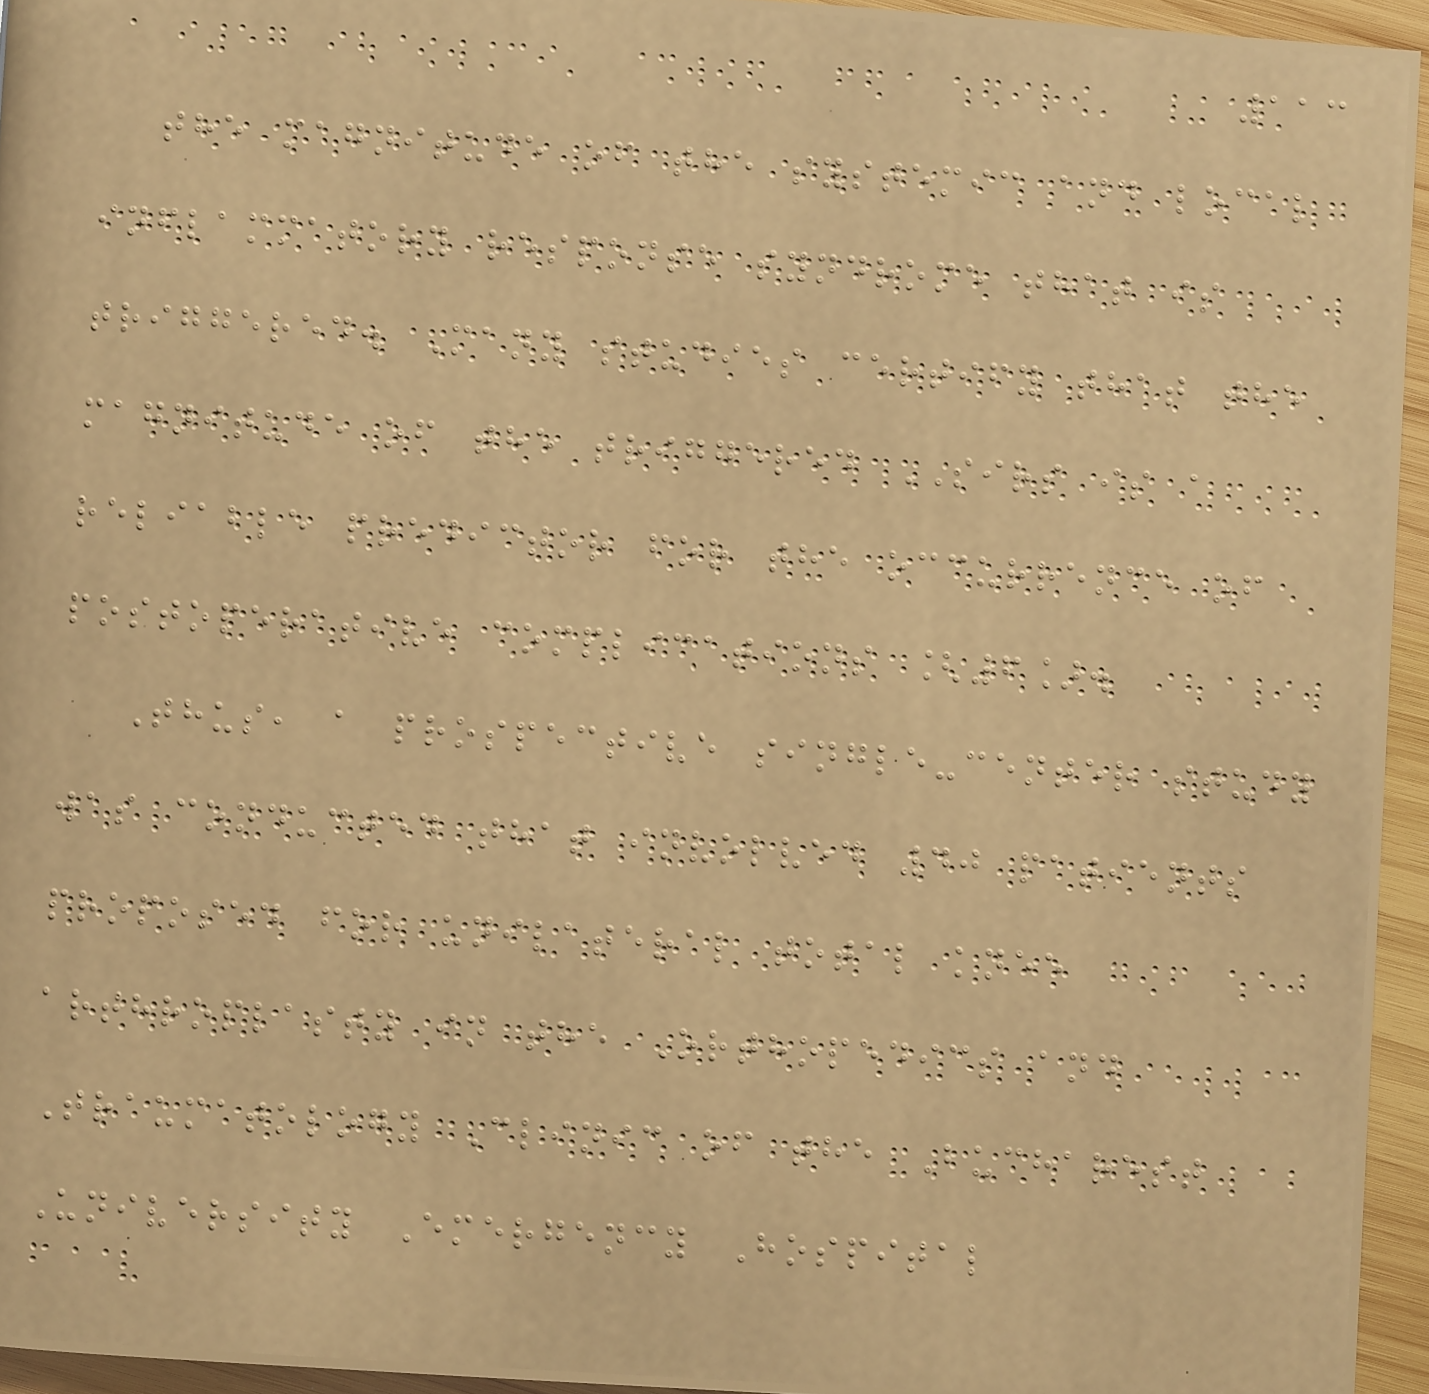113
the magnitude of the systemic and local
inflammatory response syndrome that is
triggered. Many studies certify that the
magnitude of the triggered SIRS is a
reliable predictor for the occurrence of
postoperative complications [6].
Thus, a prospective single-center study
was conducted that involved 40 patients
proposed for unilateral total knee
arthroplasty in the Orthopedics and
Traumatology Clinic of the Bucharest
University Emergency Hospital
